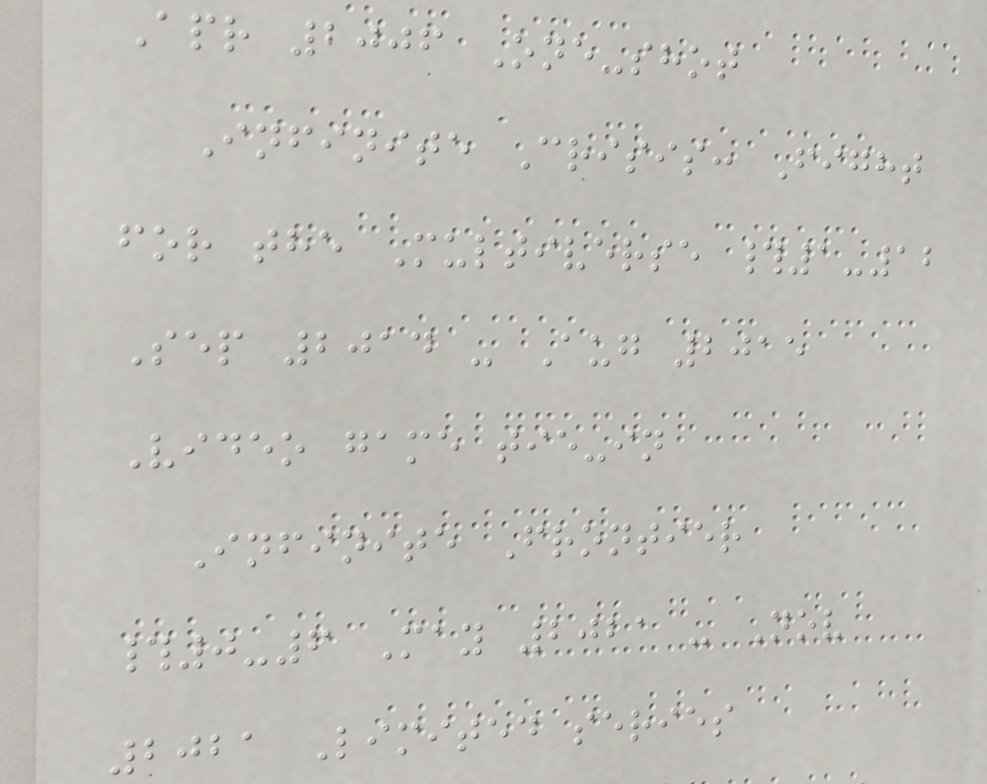Apr 2006 One-shot
Infinite Crisis: Fight
for the Multiverse #1-12
Sep 2014 - Aug 2015
Video game tie-in
Infinite Frontier
#0-6 May 2021 - Nov
2021 Limited series
